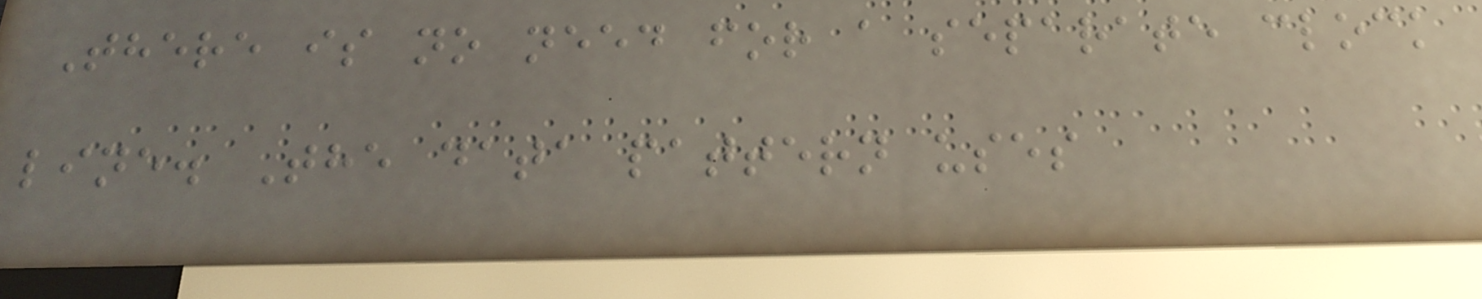There is no need for a separate clock
line. The data pattern uses
